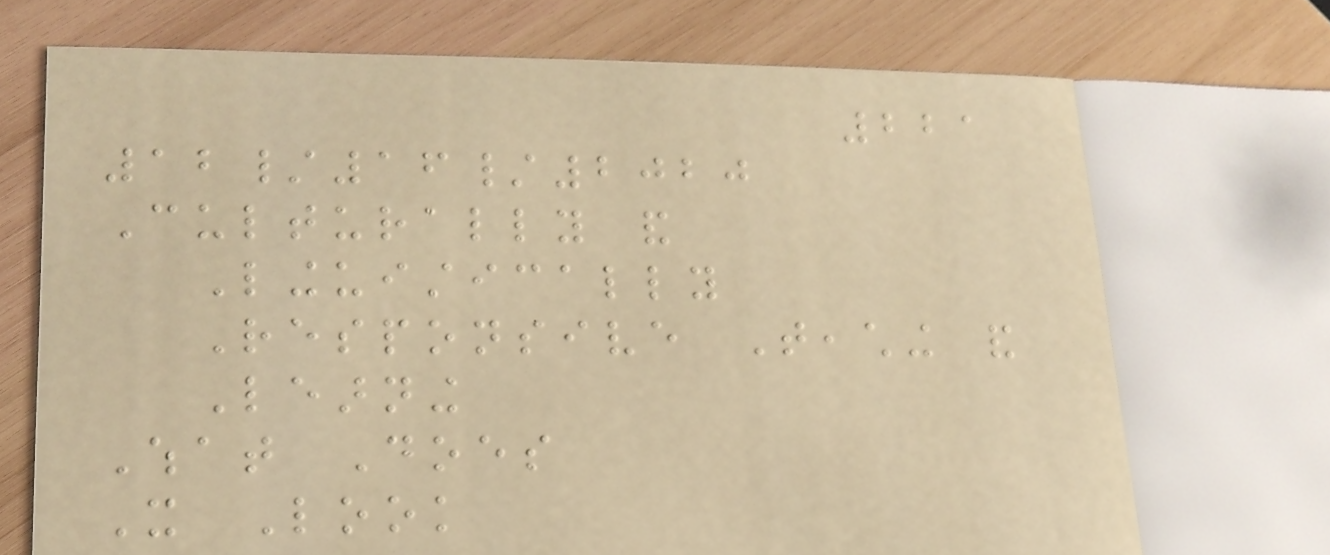221
12/16/2020
Culturally and
Linguistically
Responsive Teaching and
Learning
What Does
It Look
